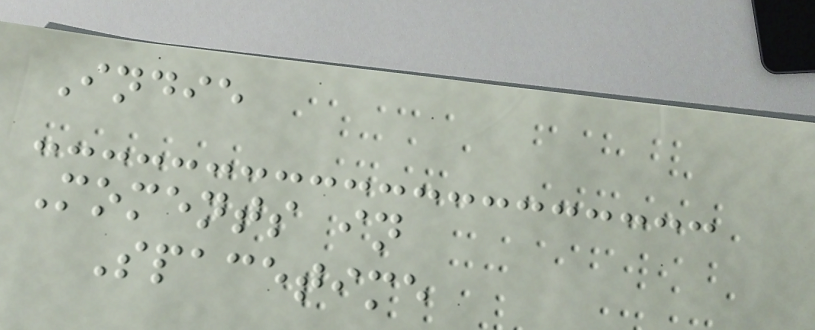Indie
Moments in
Spacetime
